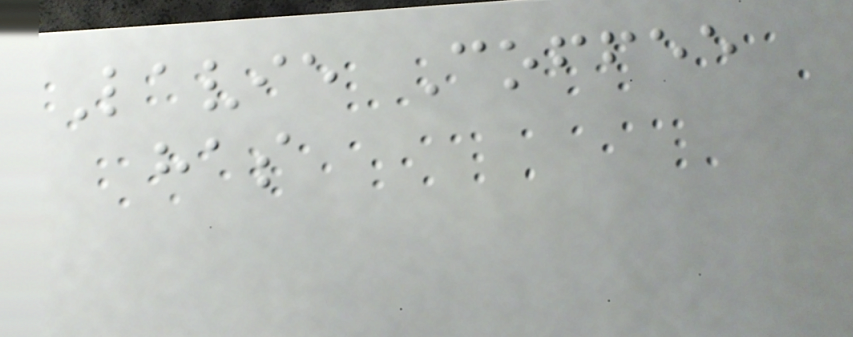Lavie Coffee
has
